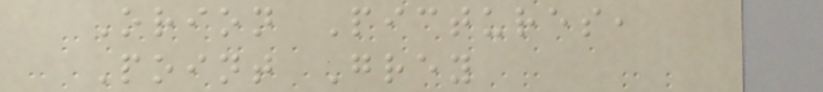Orion Pictures,
Point Grey
